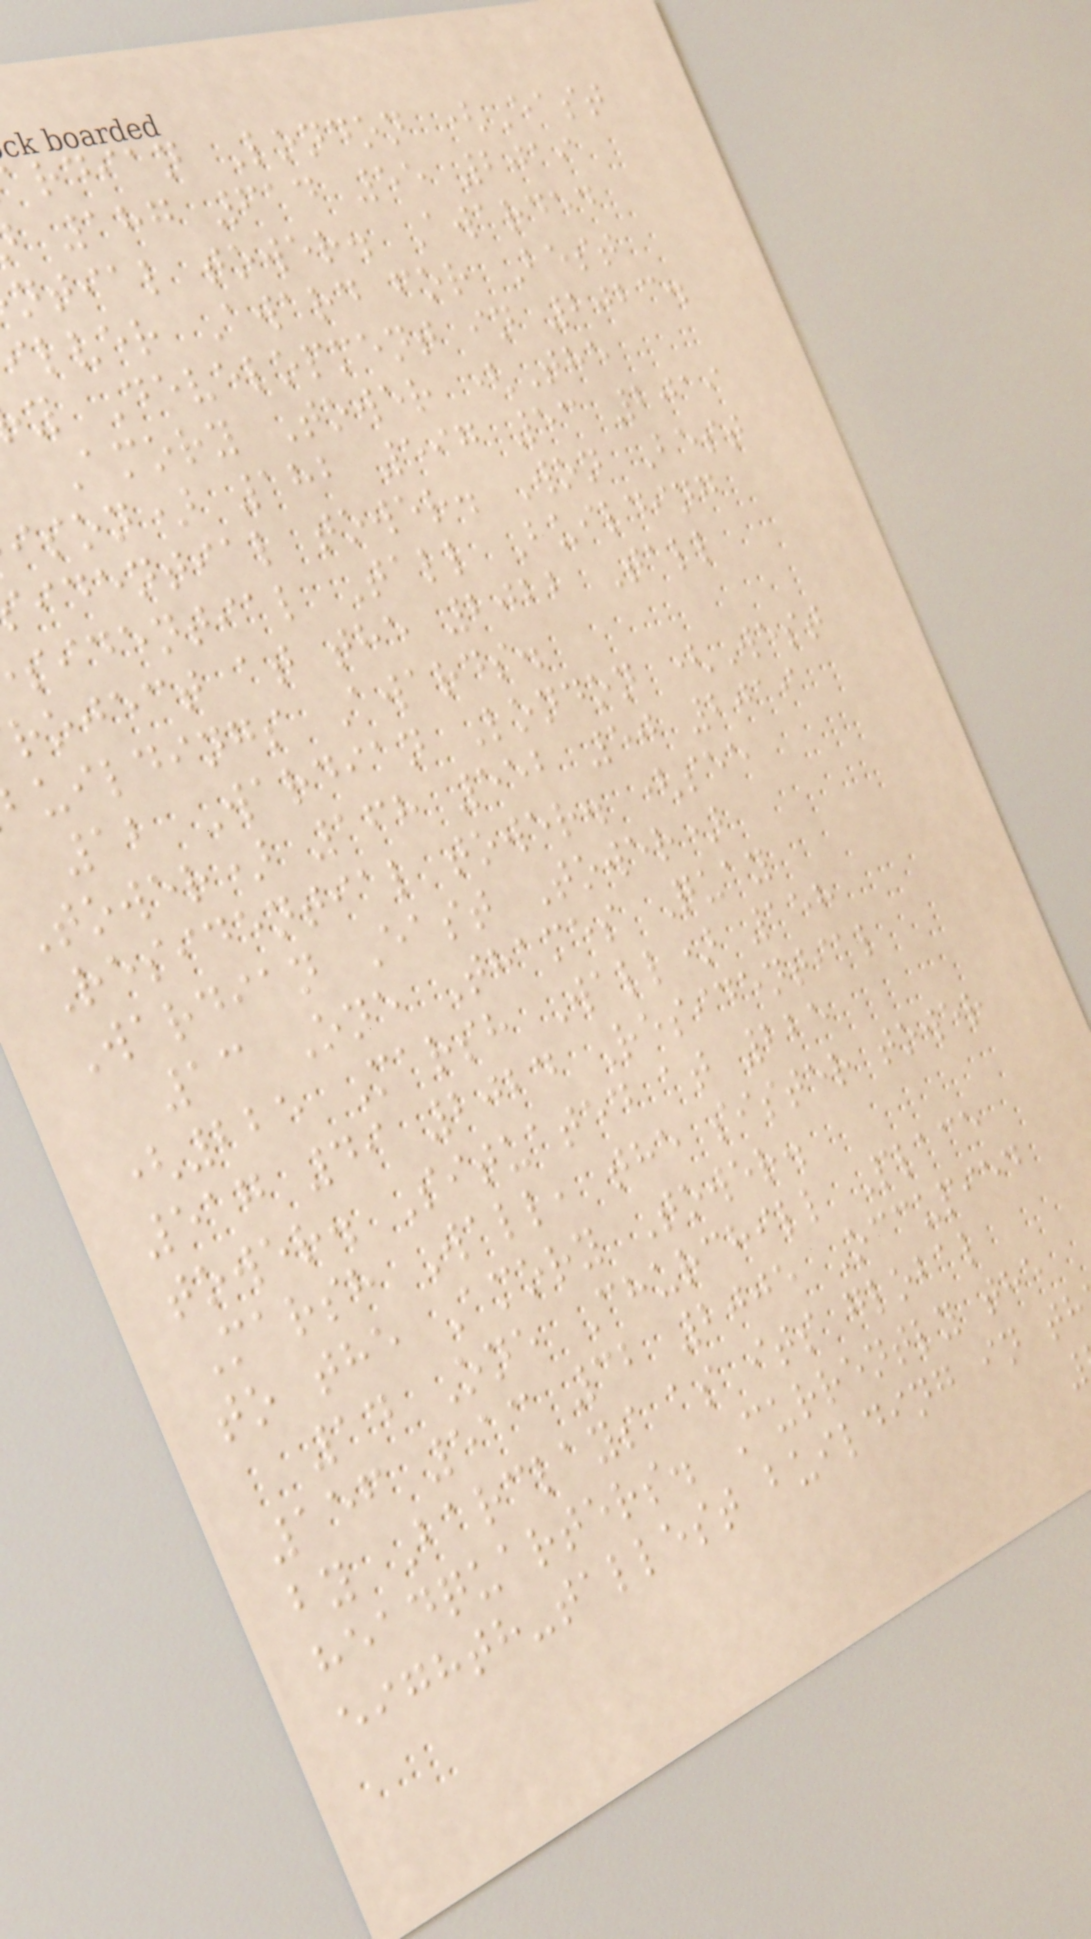rdian London (East
187 614 55 2019
ntial tower. Awarded
ilver Award for Best
y Development in 2023.
Amory Tower (The
ison) 182 597 53 2019
idential tower. Won Best
sidential Tall Building
roject at the 2022 Tall
uildings Awards.
12 Wardian London (West
Tower) 168 552 50 2019
Residential tower. (see
Wardian East Tower)
13 One Thames Quay
(225 Marsh Wall) 158
517 49 2024 Residential
tower. Situated at 225
Marsh Wall, the sister tower
to the Amory Tower.
14 One Churchill Place
156 513 32 2005 Occupied
by Barclays as its global
headquarters. Currently the
eighth-tallest building in th
